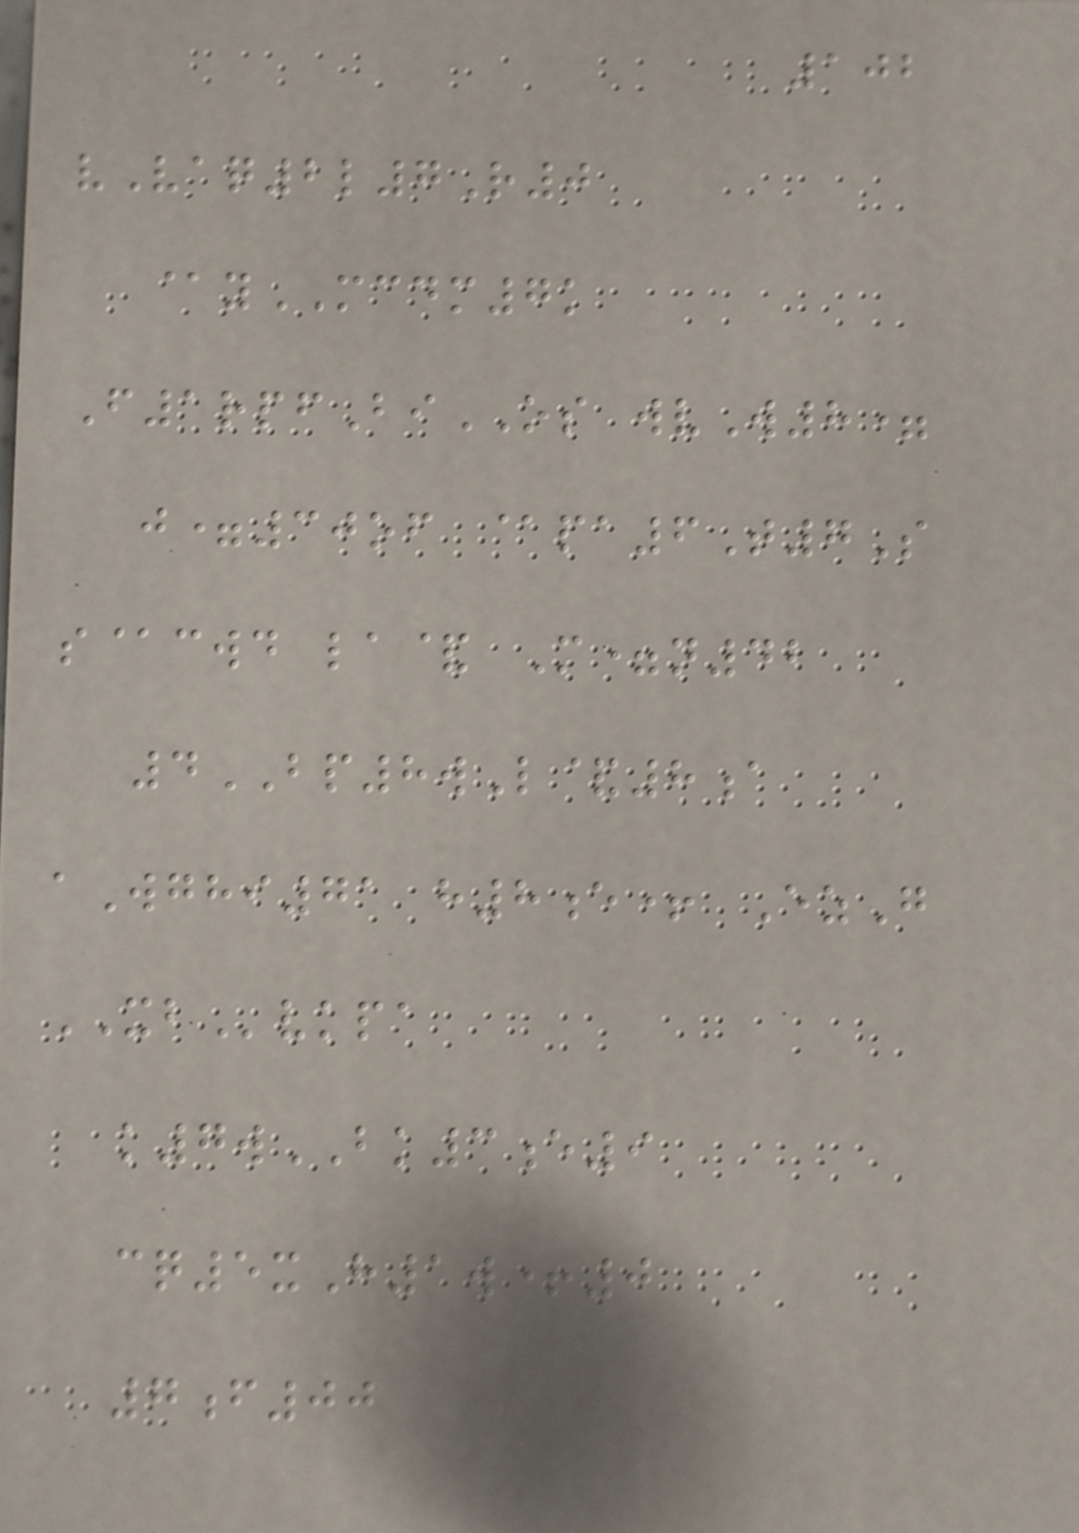102
vVaq2l7R0
@yMCDM7k
F1rpfBiOS wvW8=
j=30of @pa6T7S
s@cwd la& M=n42
4BP8wL&8a
aWghi71 h8e+ EzG
XBvkpa
k7wBK3e9
cq5xH1w+0
7f00
